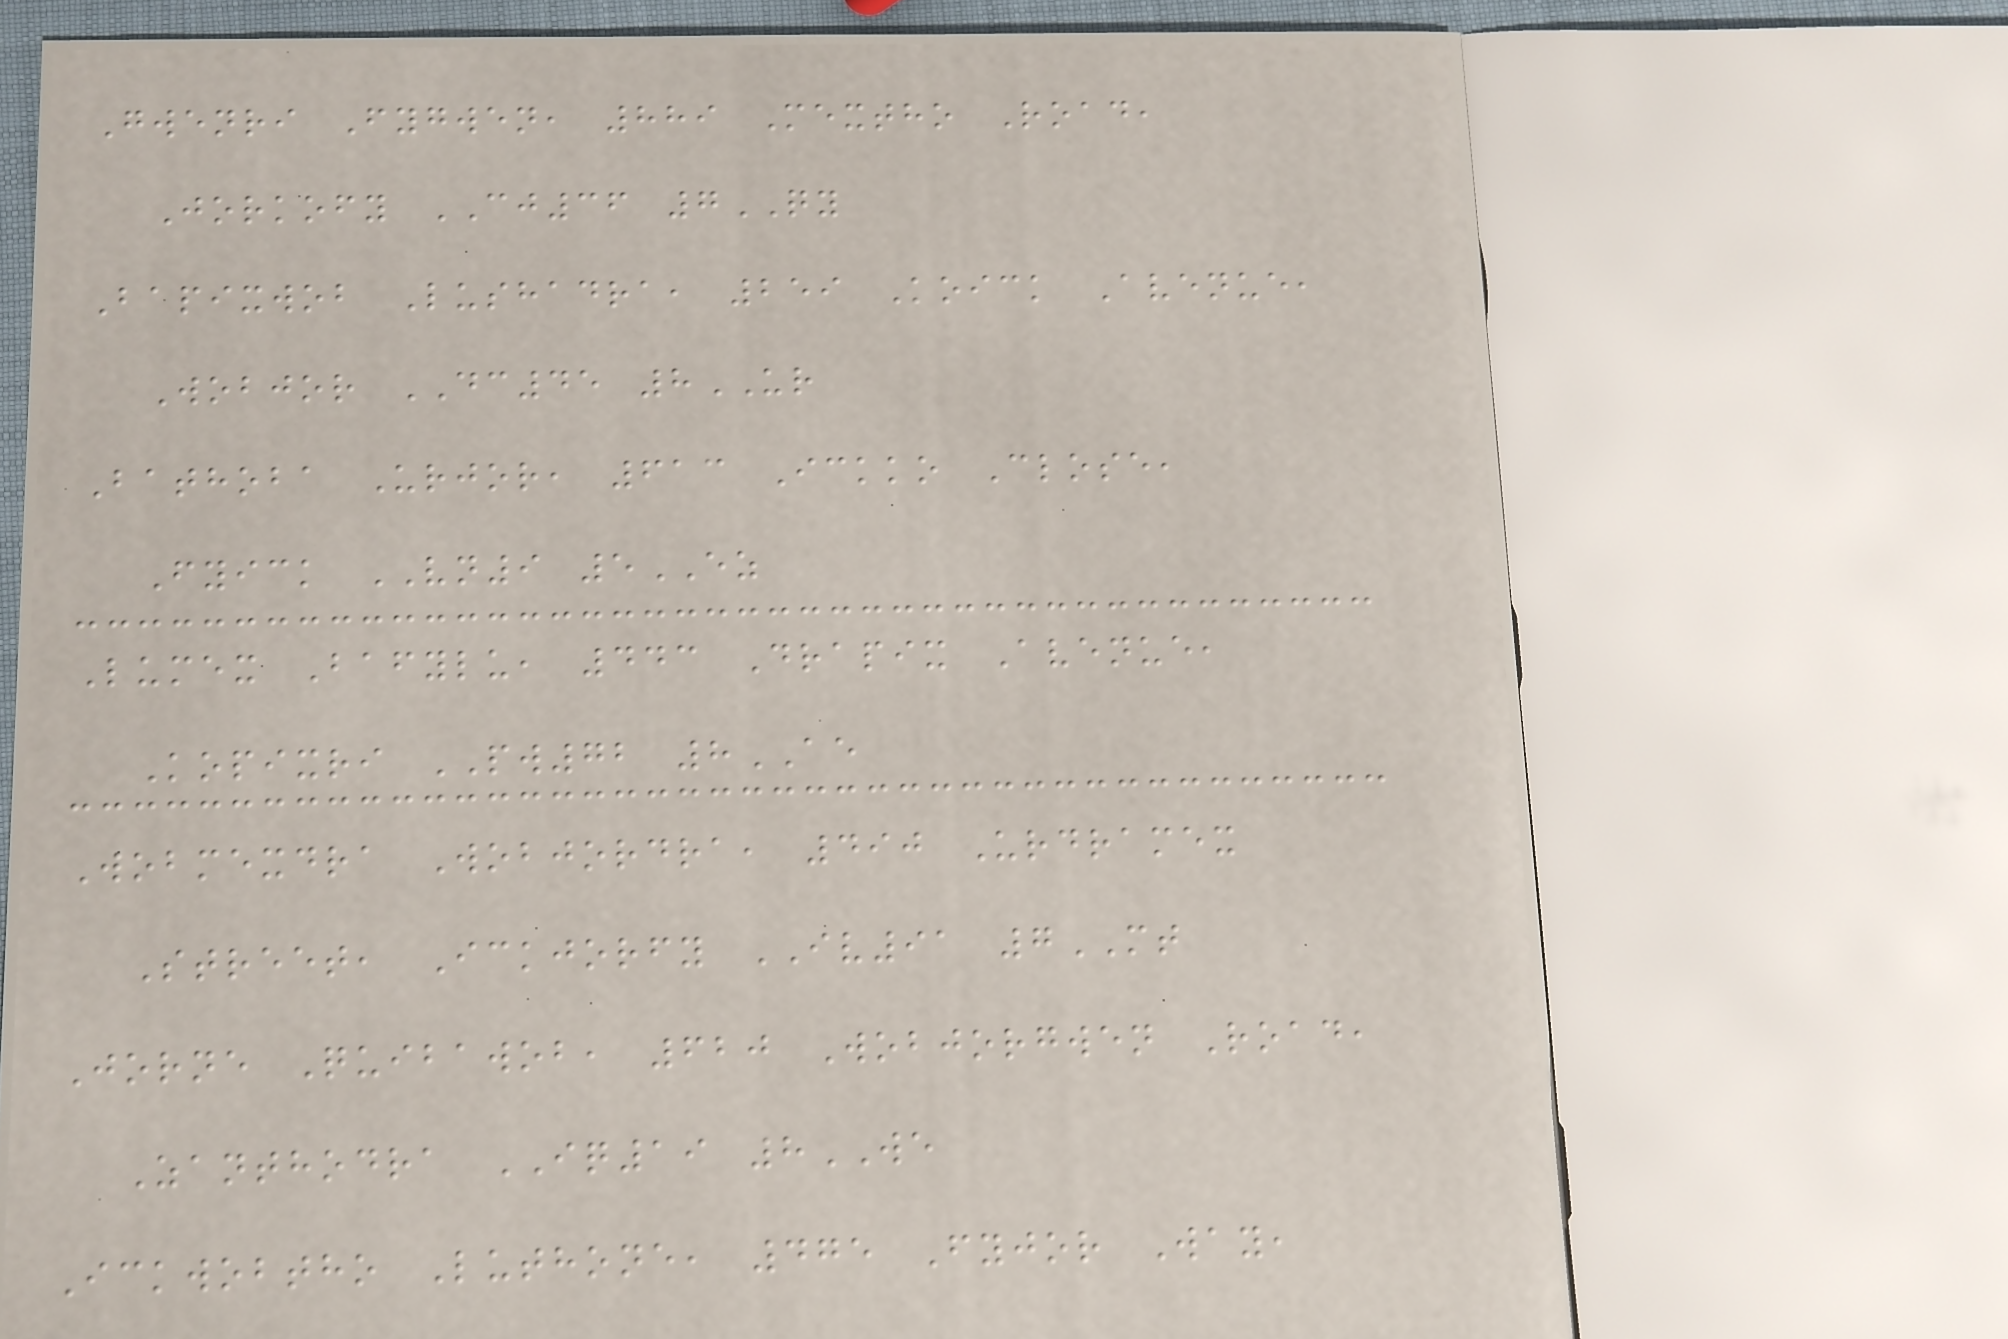Gwenri Fygwen, 889 Mextho Road,
Jorkofy CJ36 7QY
Bapixwob Lushadra, 259 Koick Avenue,
Wobjor DC45 8UR
Bathoba Urjor, 613 Ickko Close,
Fyick VN9 5EZ
Lumex Bafylu, 443 Drapix Avenue,
Kopixri PW72 8AE
Wobmexdra Wobjordra, 490 Urdramex
Street, Ickjorfy IV91 7MT
Jorne Quibawob, 620 Wobjorgwen Road,
Zanthodra IQ19 8WE
Ickwobtho Luthone, 475 Fyjor Way,
